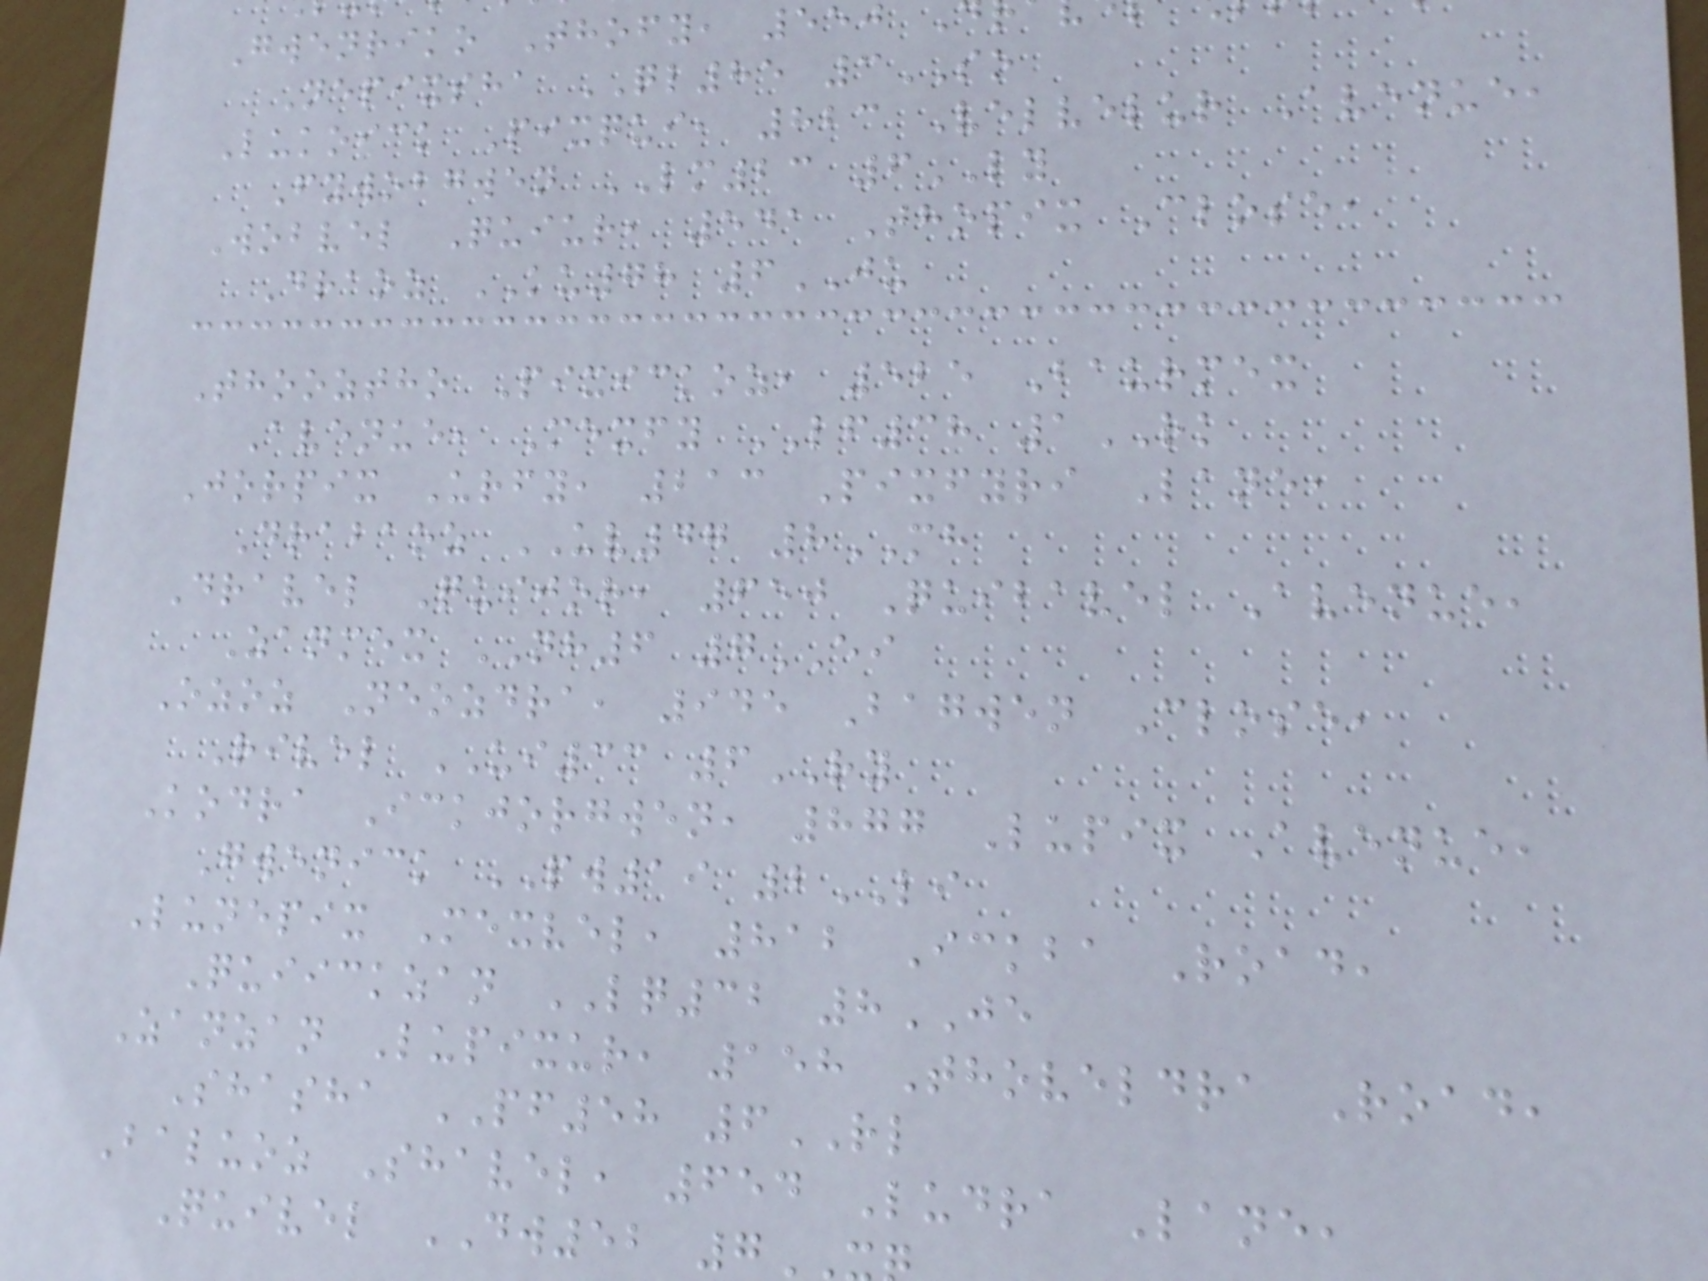Gwenriko Thofy, 550
Nepixsha QL85 3SO
Lukoick Pixqui, 823 Velvelur Avenue,
Fywobgwen LM23 6LY
Wobvel Quiur, 541 Thopix Close,
Draoz KU78 6JU
Thooztho Pixickoz, 525 Baurmex
Avenue, Mexfy LF38 1RK
Jorpix Urfy, 213 Pixfyri Lane,
Drabaoz UV47 8MH
Dravel Quijor, 650 Quibavel Avenue,
Zanmex NH6 7EI
Ozoz Neozdra, 945 Bagwen Close,
Rivel UI33 6RY
Kodra Ickjorgwen, 877 Lupix Avenue,
Gwenick PW19 2LI
Lunepix Mexvel, 812 Ickba Road,
Quiickzan LQ32 8JE
Zanzan Lupixur, 158 Thoveldra Road,
Shasha PF58 6RL
Baluoz Shavel, 654 Ludra Lane,
Quivel DW52 7
